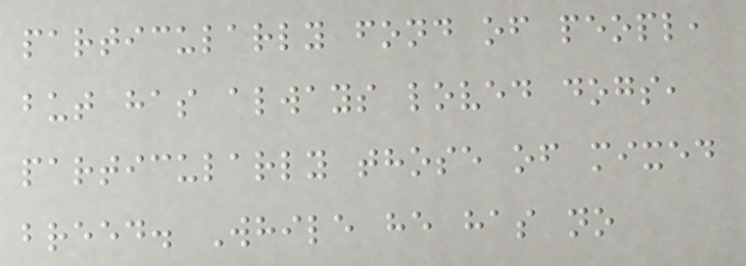particularly fond of peopl,
but has always loved dogs,
particularly those of mixed
breed. While he has no
